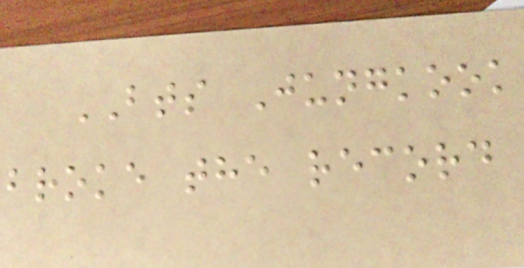BTS Jungkook
broke the record
